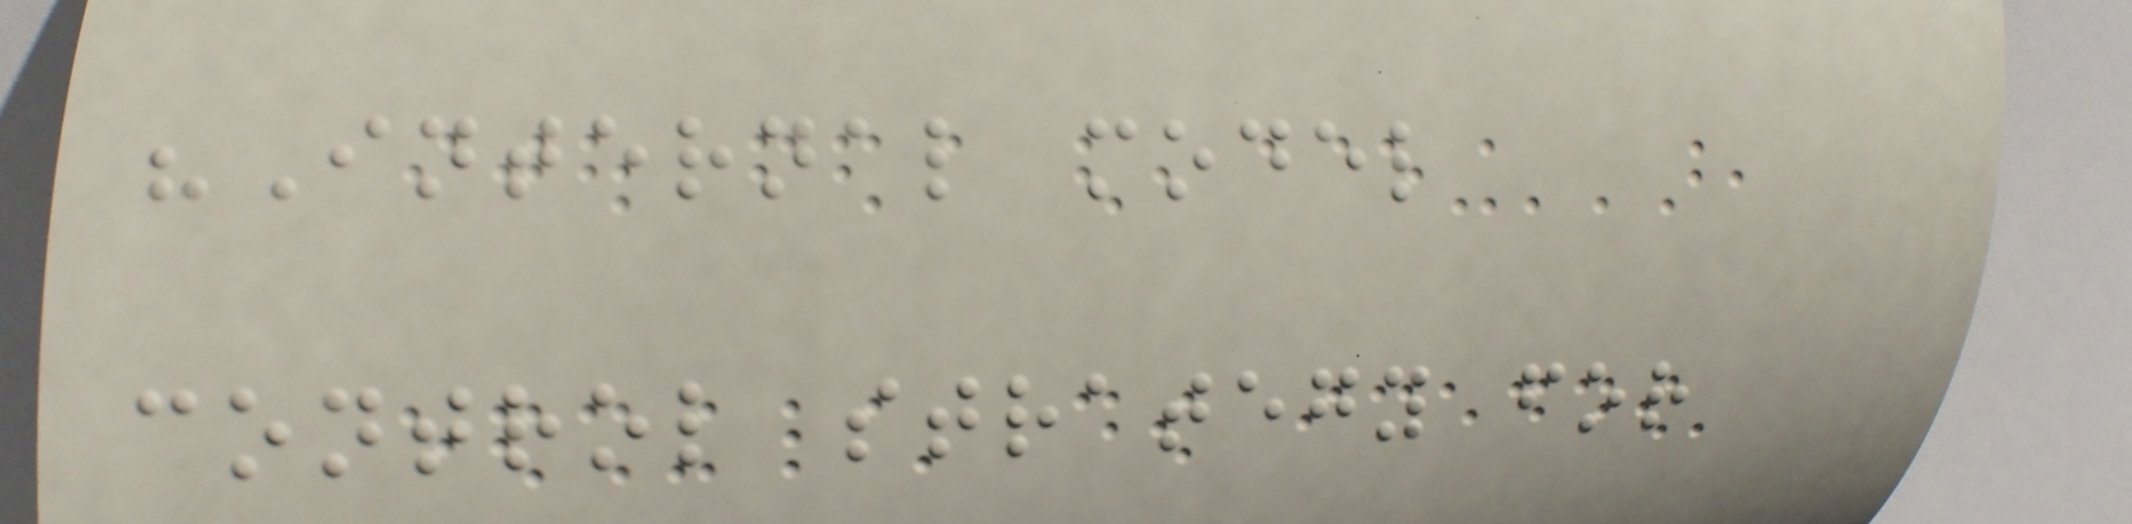"Internal model
control strategy for
